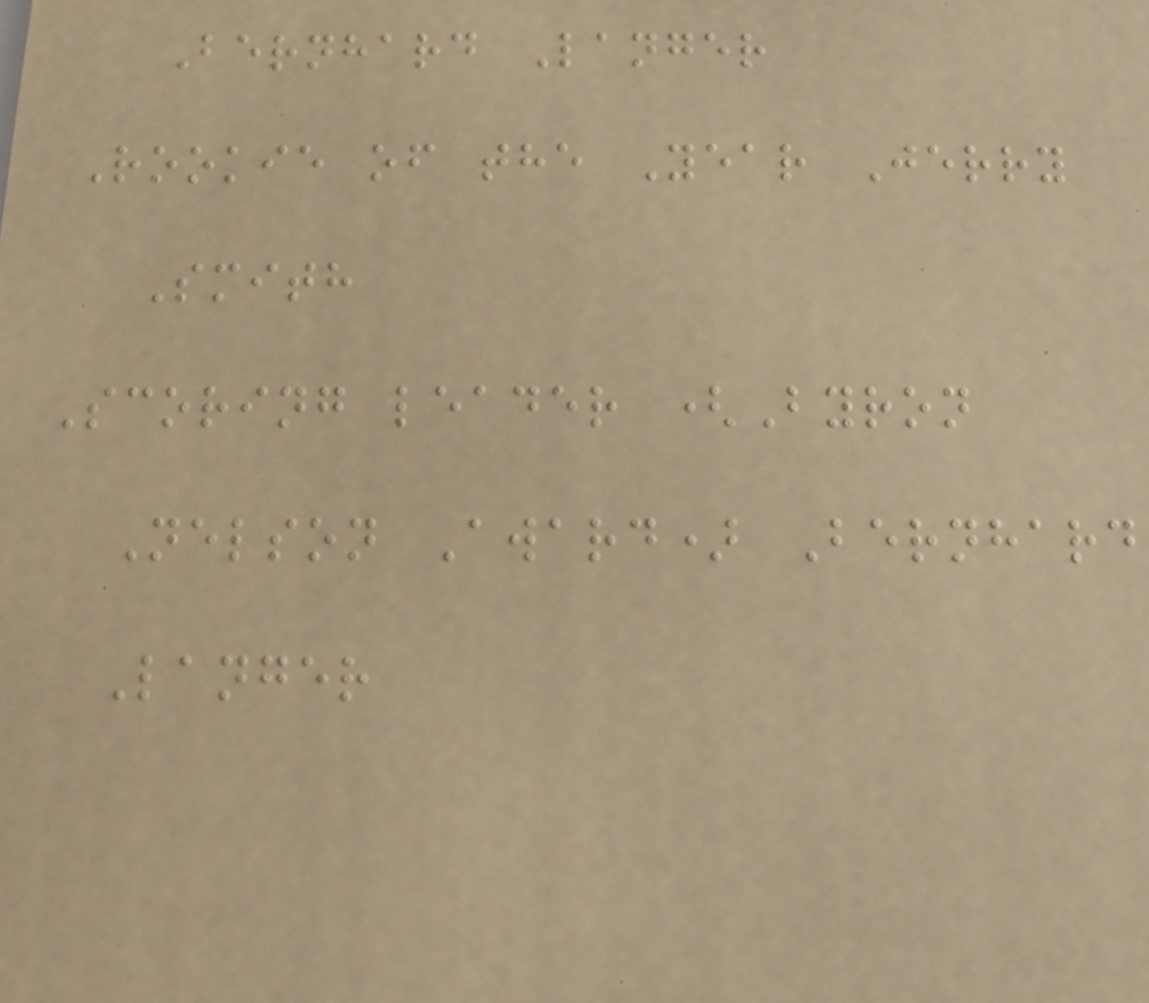Bernhard Langer
Rookie of the Year Jerry
Smith
Scoring leader (Byron
Nelson Award) Bernhard
Langer
